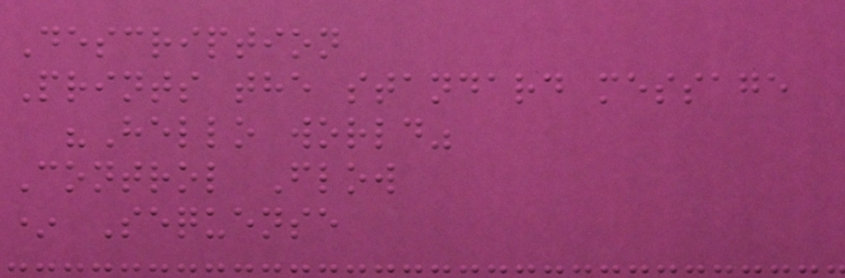Description
Prints the standard message
"Hello world"
Control Flow
* Sequense
